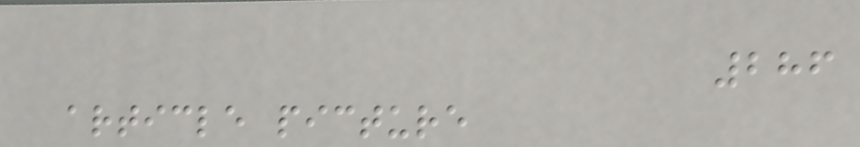286
article picture
